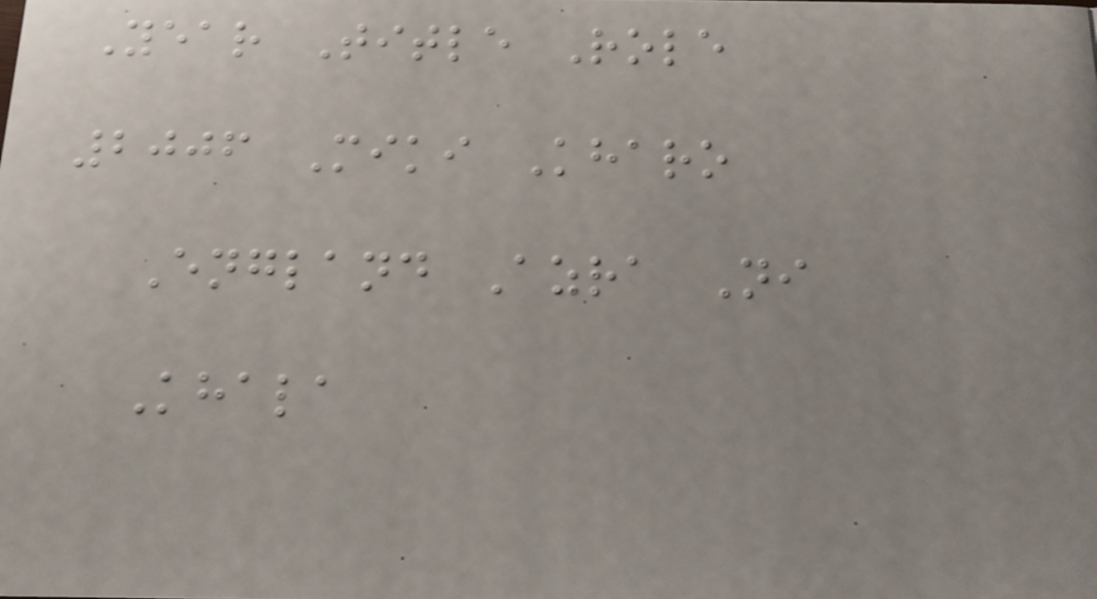Year Title Role
2006 Miki Kharo
England Azra Ni
Khala
